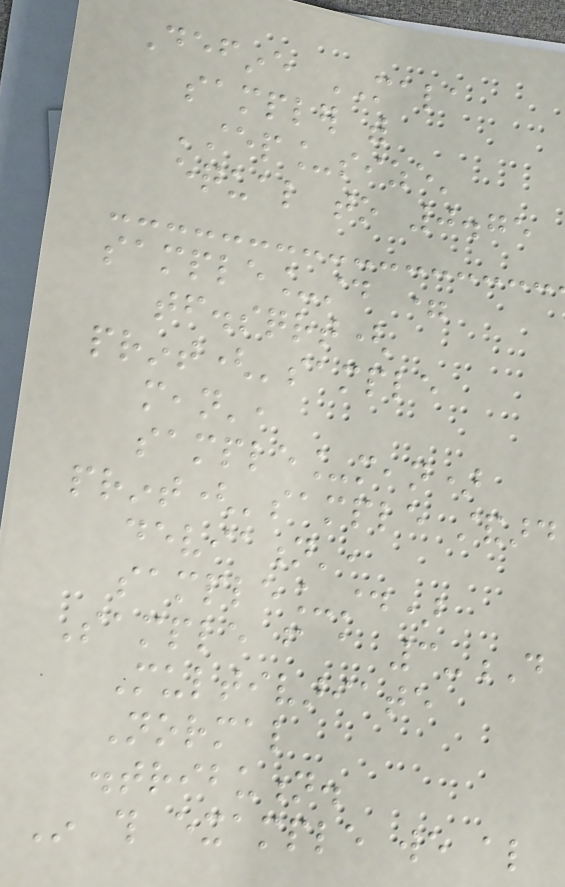Define MALA
sampler with
'step_size'
equal to 0.75
sample_std =
tf.sqrt(
print('sample
mean',
sample_mean)
print('sample standard
deviation',
sample_std)
Sample from a 3-D
Multivariate
Normal
distribution.
In this example we also
